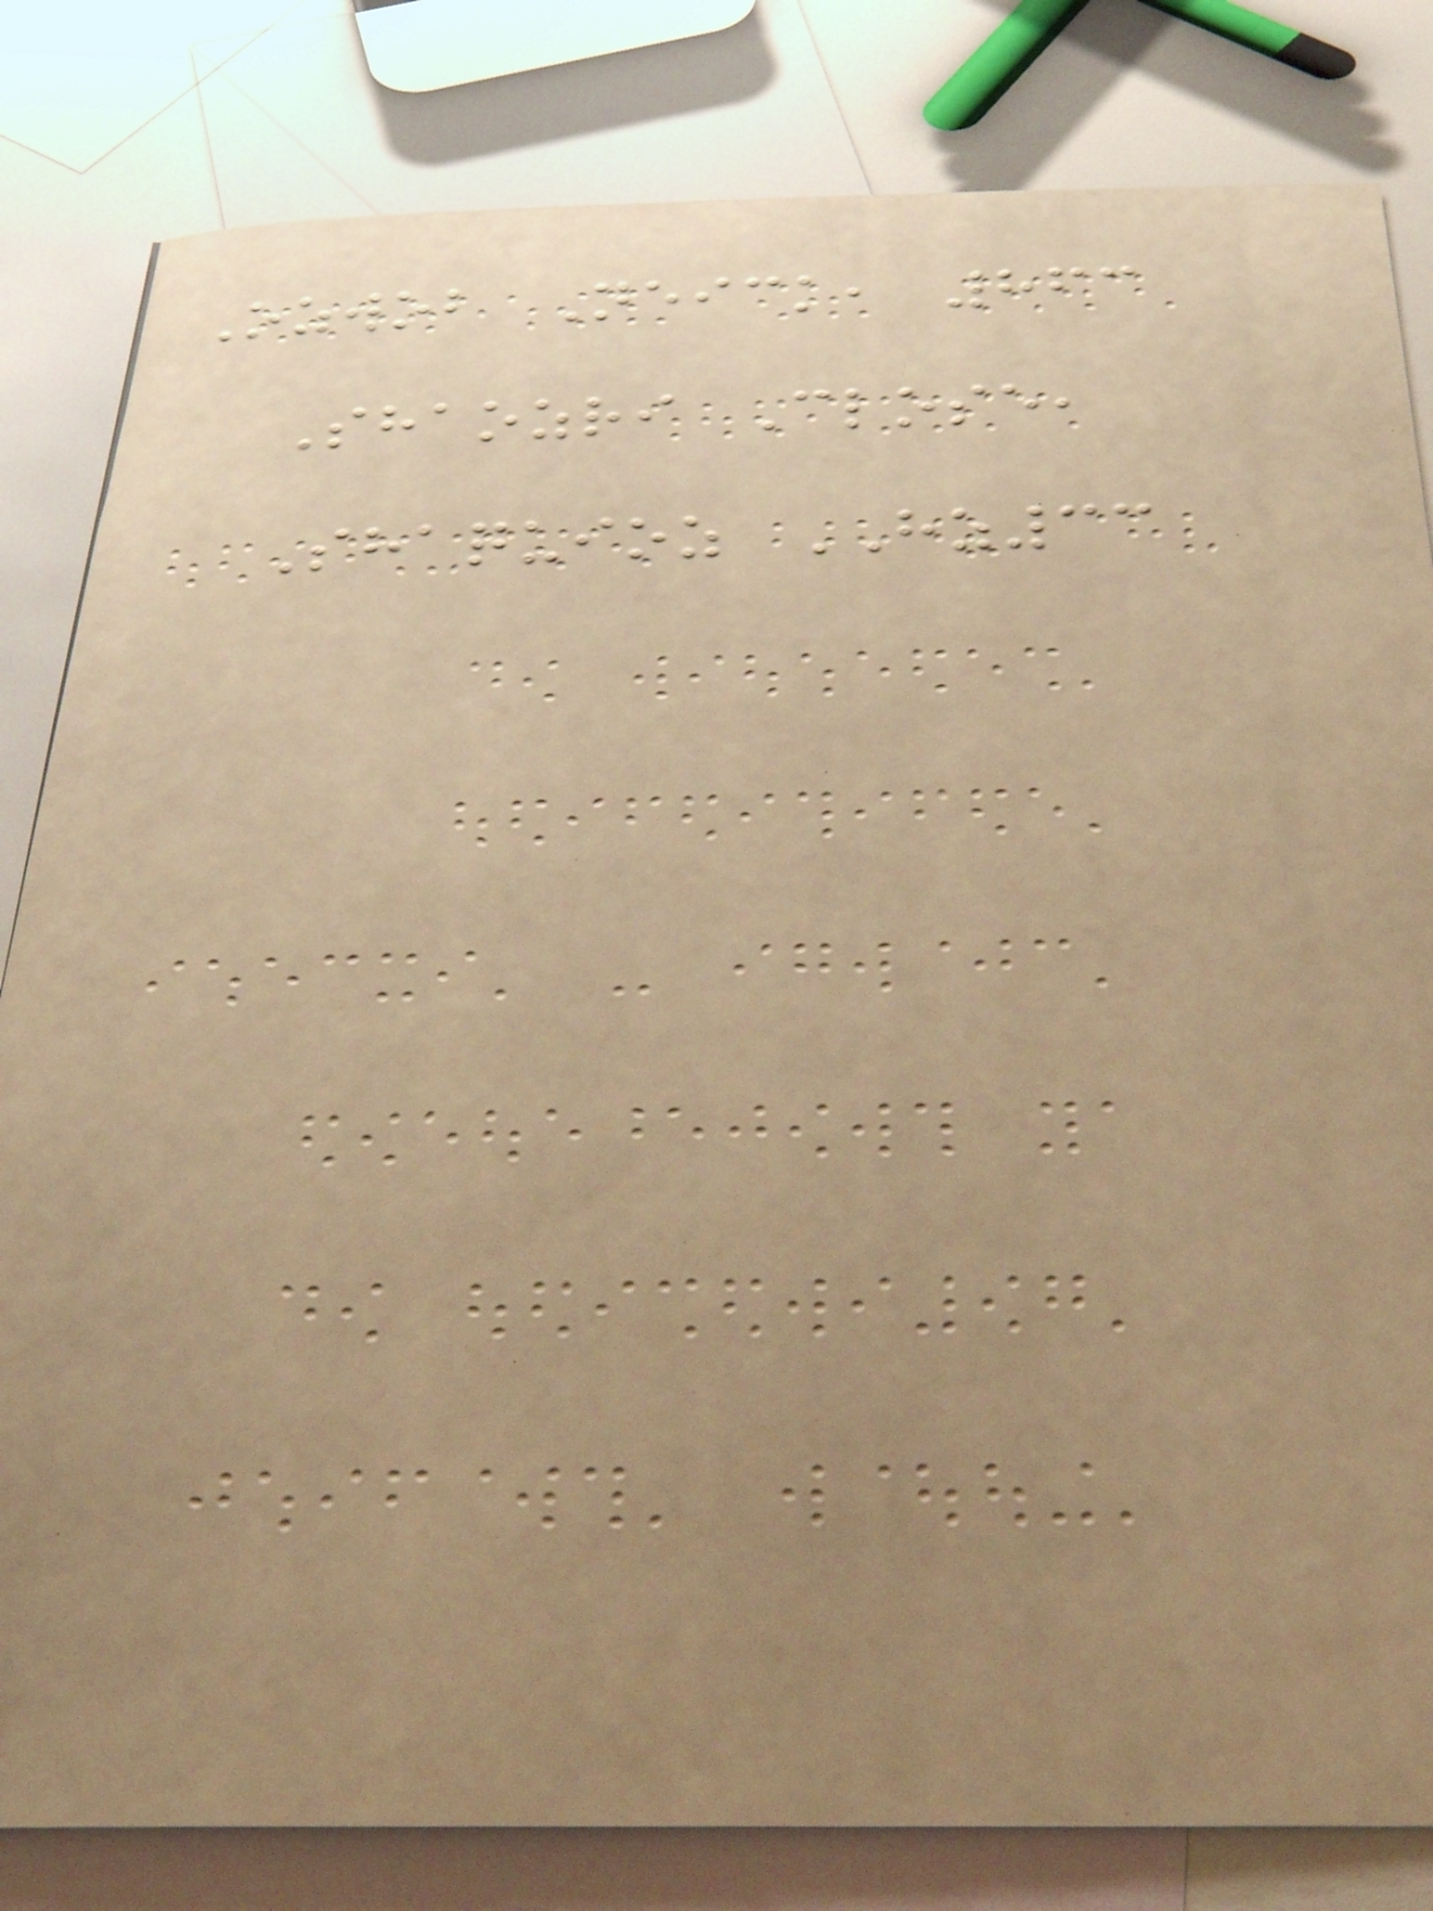Ozwob Neick, 863
Shaozri Close,
Shaquioz HZ33
